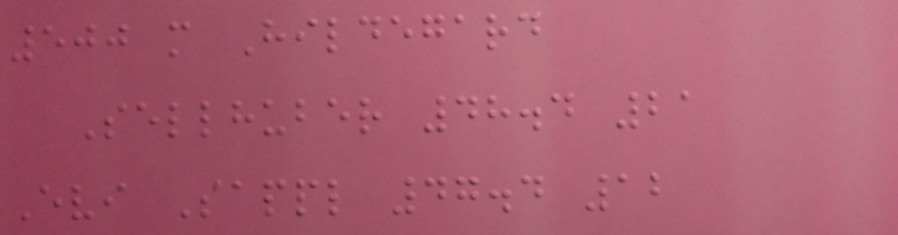500 m Hildegard
Sellhuber 48.4 21
Evi Sappl 47.4 12
